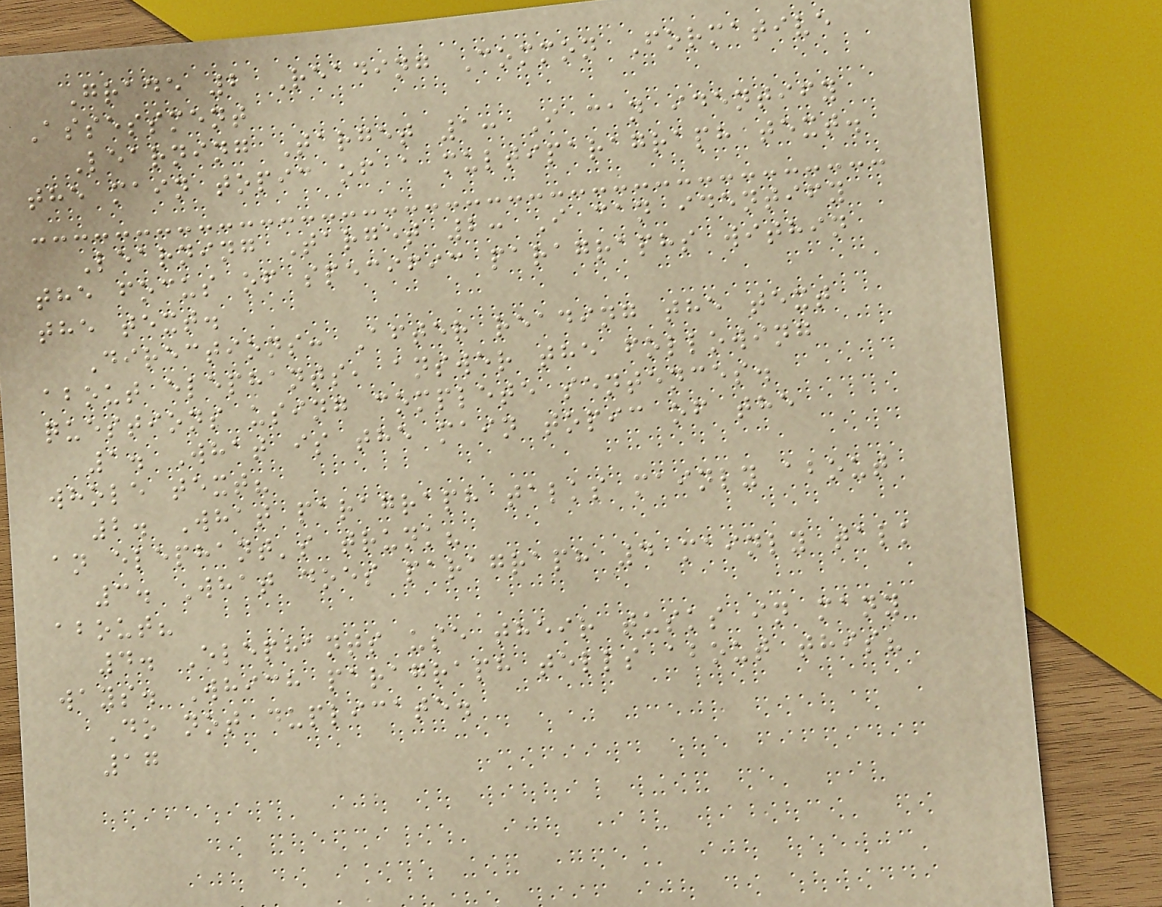Grade 2 Reading Common Formative
Assessment
Learning Target 1: I can identify
the main topic of a multiparagraph text.
Learning Target 2: I can identify
the focus of specific paragraphs within
the text.
Directions: After reading the text
about elephants, answer the following
questions using complete sentences.
1. What is the main topic of the
whole text?
2. What paragraph talks mainly about
an elephant's trunk?
3. What does paragraph 4 mainly talk
about?
4. Elephants use their tusks in many
ways. Which paragraph tells about this?
Do not duplicate.
17
